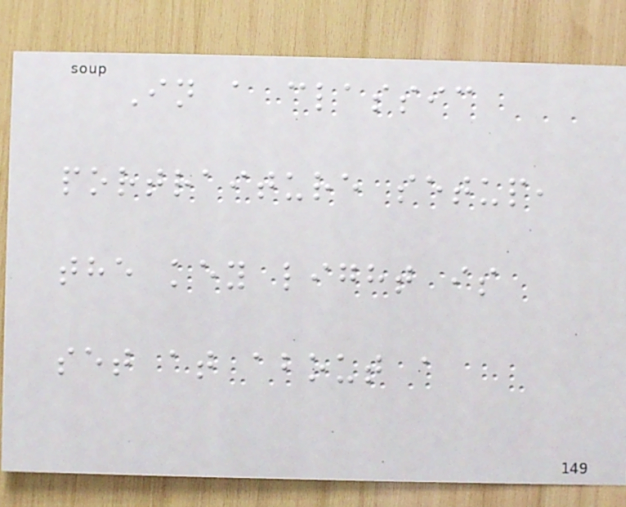In a classic
portraiture setup,
the key light is
set at about a
